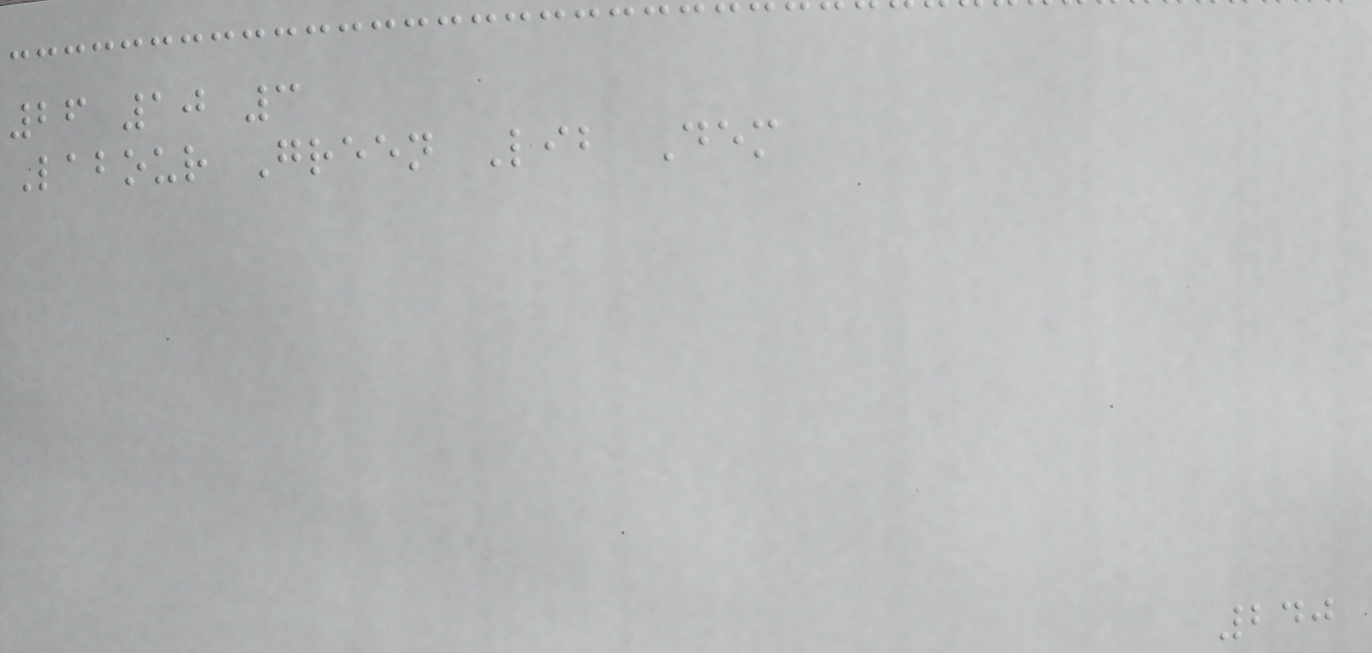26 10 3
Labour Green Lib Dem
240
